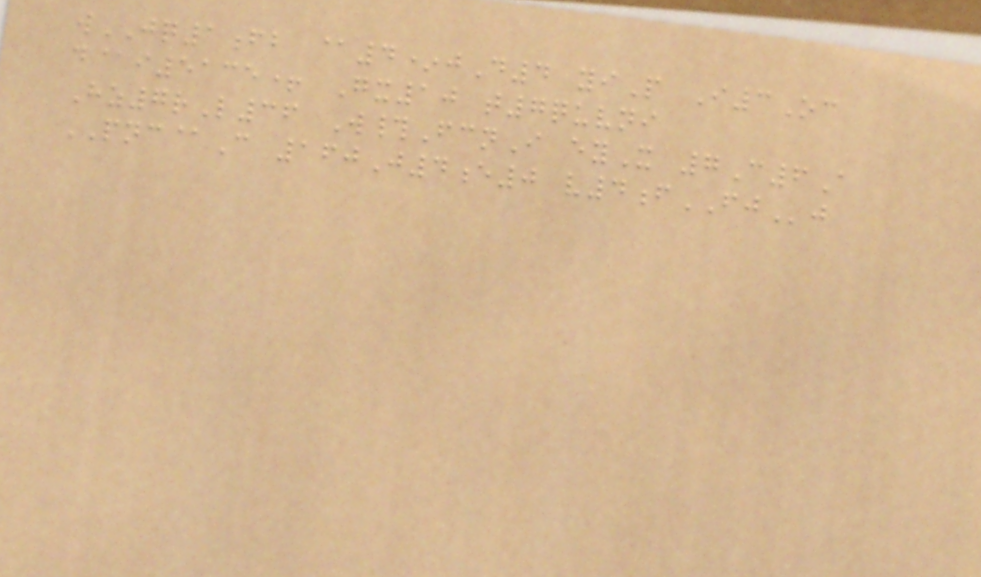wJQ1fb @4*jD4 yiP I3Oc
d@i5135+ Gx10 t7quvni
Hz7rL36 W#FcnI eyX 7C6A
PNC@C 160J4e0 v4fFJj
